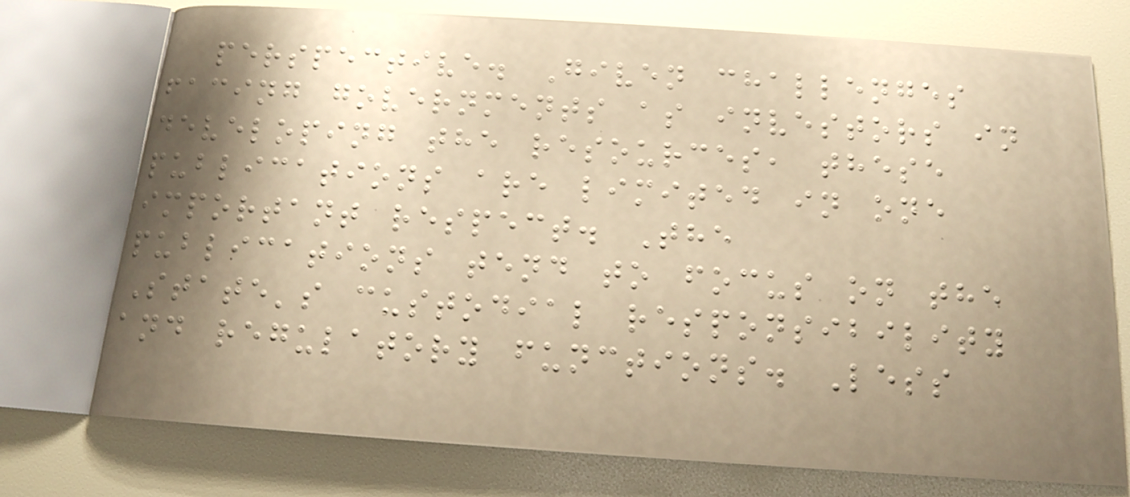perspective. Given challenges
facing governments as investors in
developing the resources, these
publications are limited in one
important respect. The
publications tend to focus on the
State's custodial responsibility
and regulatory functions. Less
